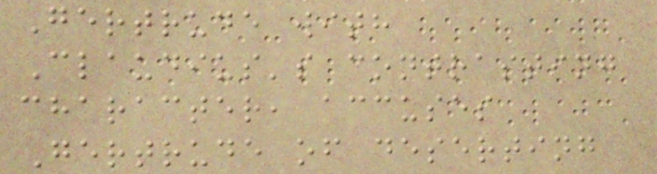Gertrude with
Claudius's contrasting
character, accuses
Gertrude of deserting
